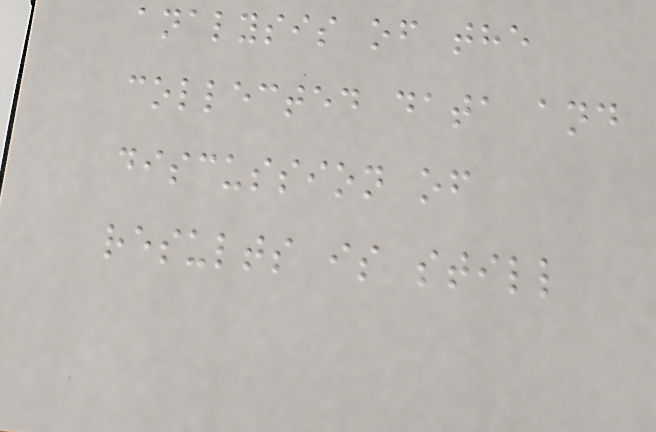analysis of the
collected data and
discussion of
results is still
